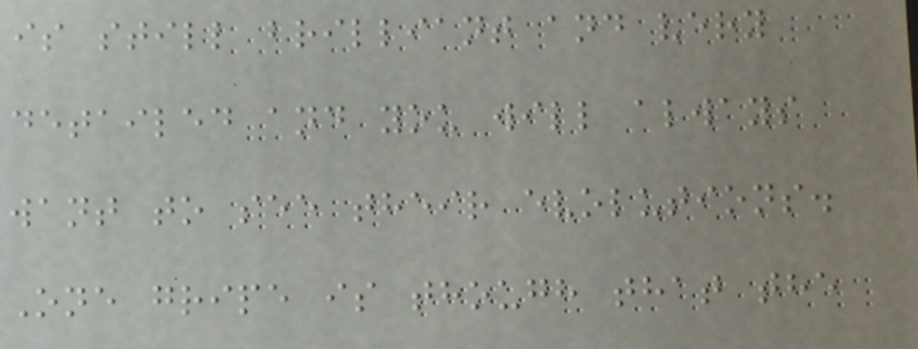is still brilliant and very
detailed and you will always
want to see their evolutions.
One gripe is though that the
